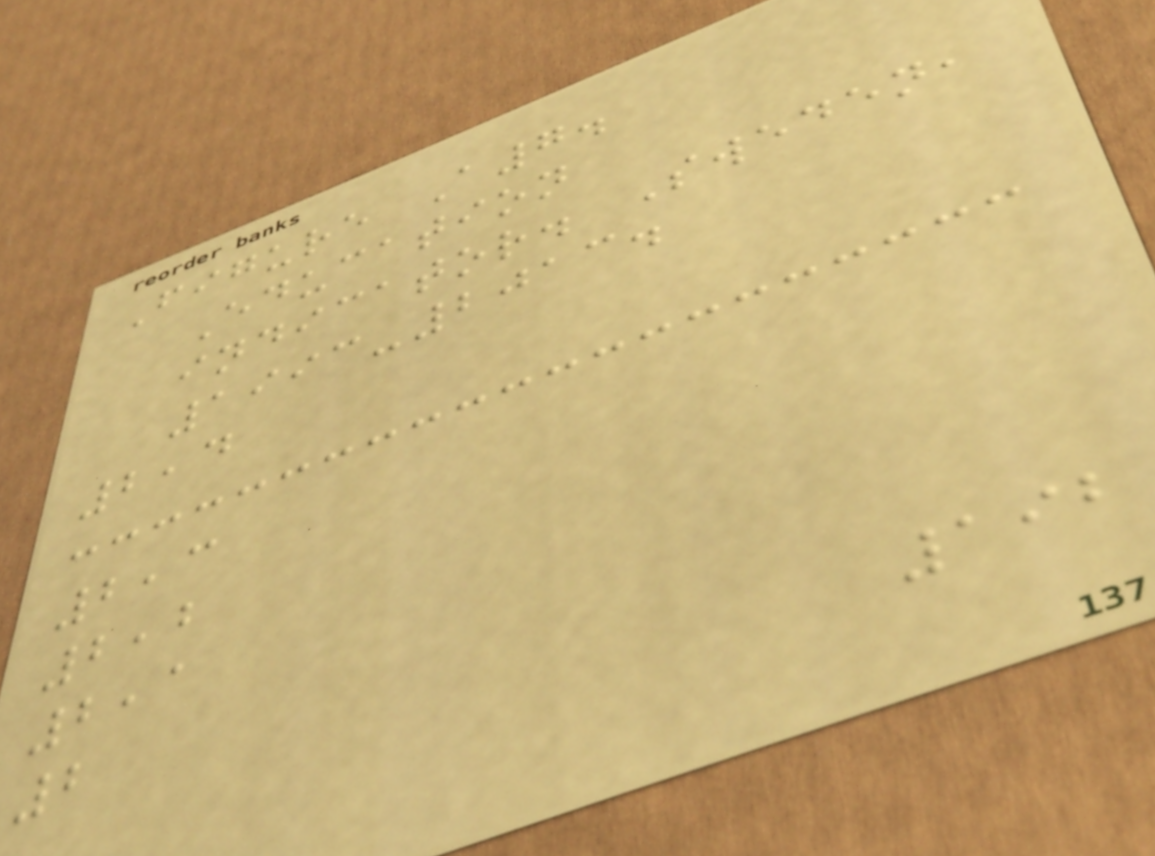Figure A7.
Education
indicator. Sweden,
1993-2013.
2,4
2,3
2,2
2,1
2
192
